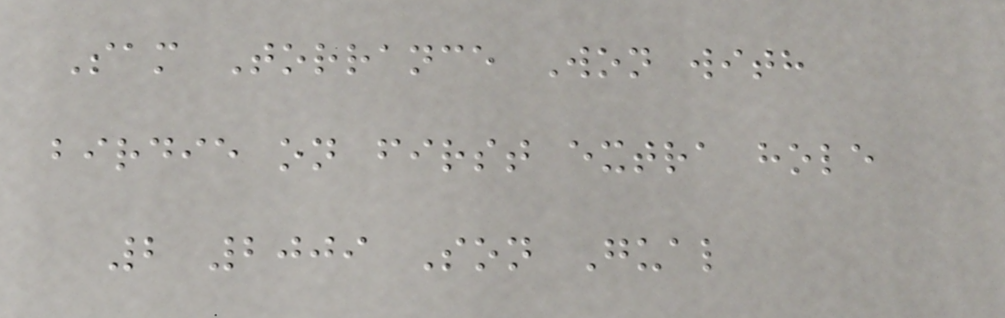Sam Torrance Won with
birdie on first extra hole
2 2009 Son Gual
